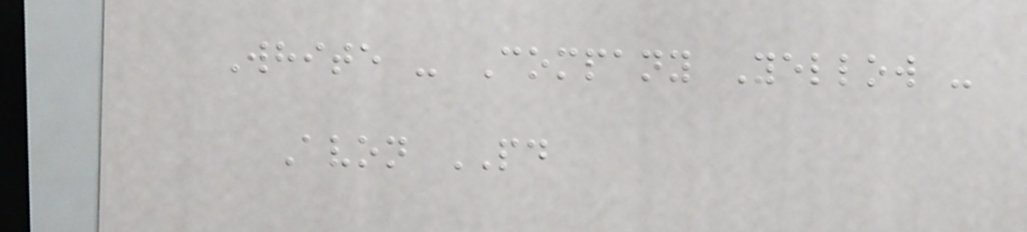White - Company Yellow -
Avon PD
